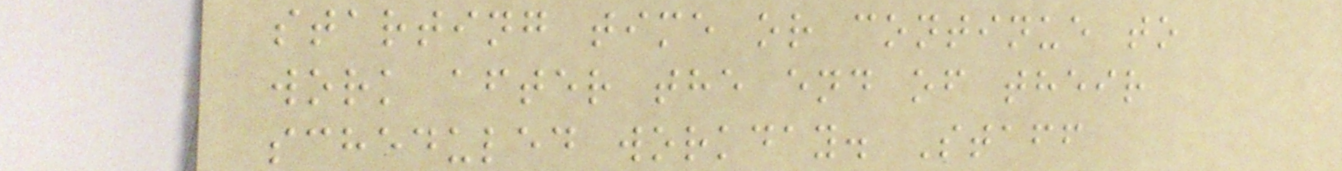starting time or continue to
work after the end of their
scheduled workday. Staff
